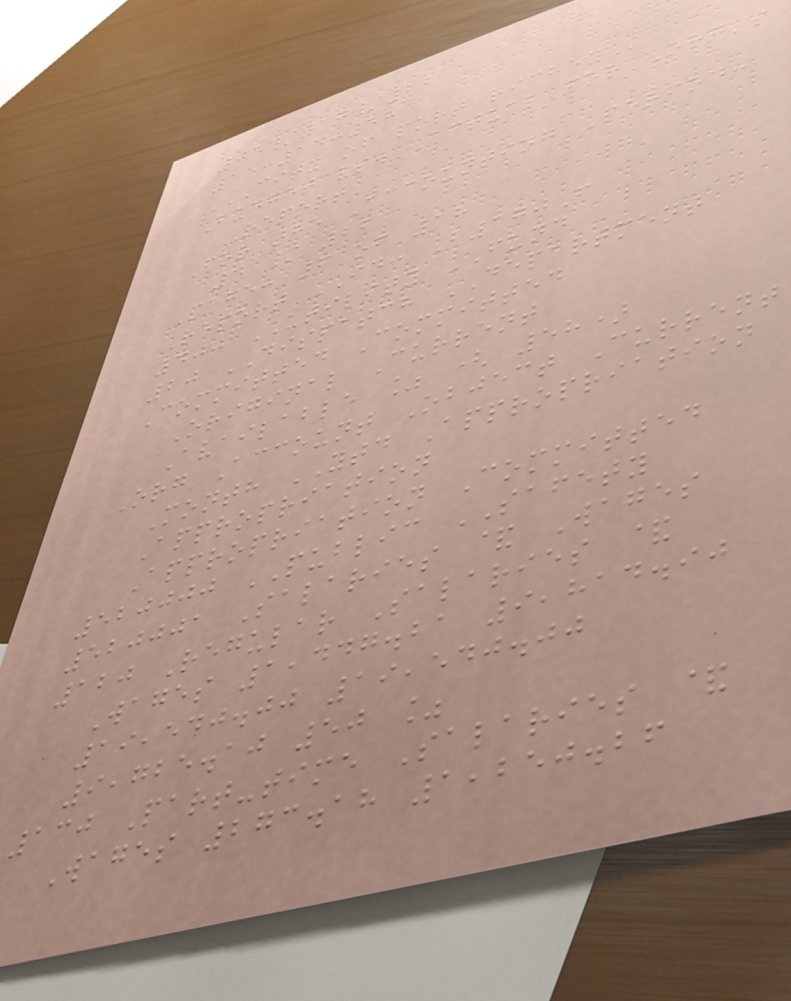05/17/22
15:14:58
CITY OF PORT RICHEY
Budget vs. Actual for Org's
Report
For the Accounting Period:
4 / 22
Page: 6 of 18
Report ID: B170F
400 UTILITY FUND
20 DISPATCH DEPARTMENT
Committed Committed
Original Current
Available % ( 58)
Org Account Object Current
Month YTD Appropriation
Appropriation
Appropriation Committed
520000 PUBLIC SAFETY
520001 Salaries & Wages
120 Regular Salaries &
Wages 1,447.21 9,814.90
19,540.00 19,540.00
9,725.10 50 %
130 Part-time Salaries &
Wages 273.18 1,250.26
